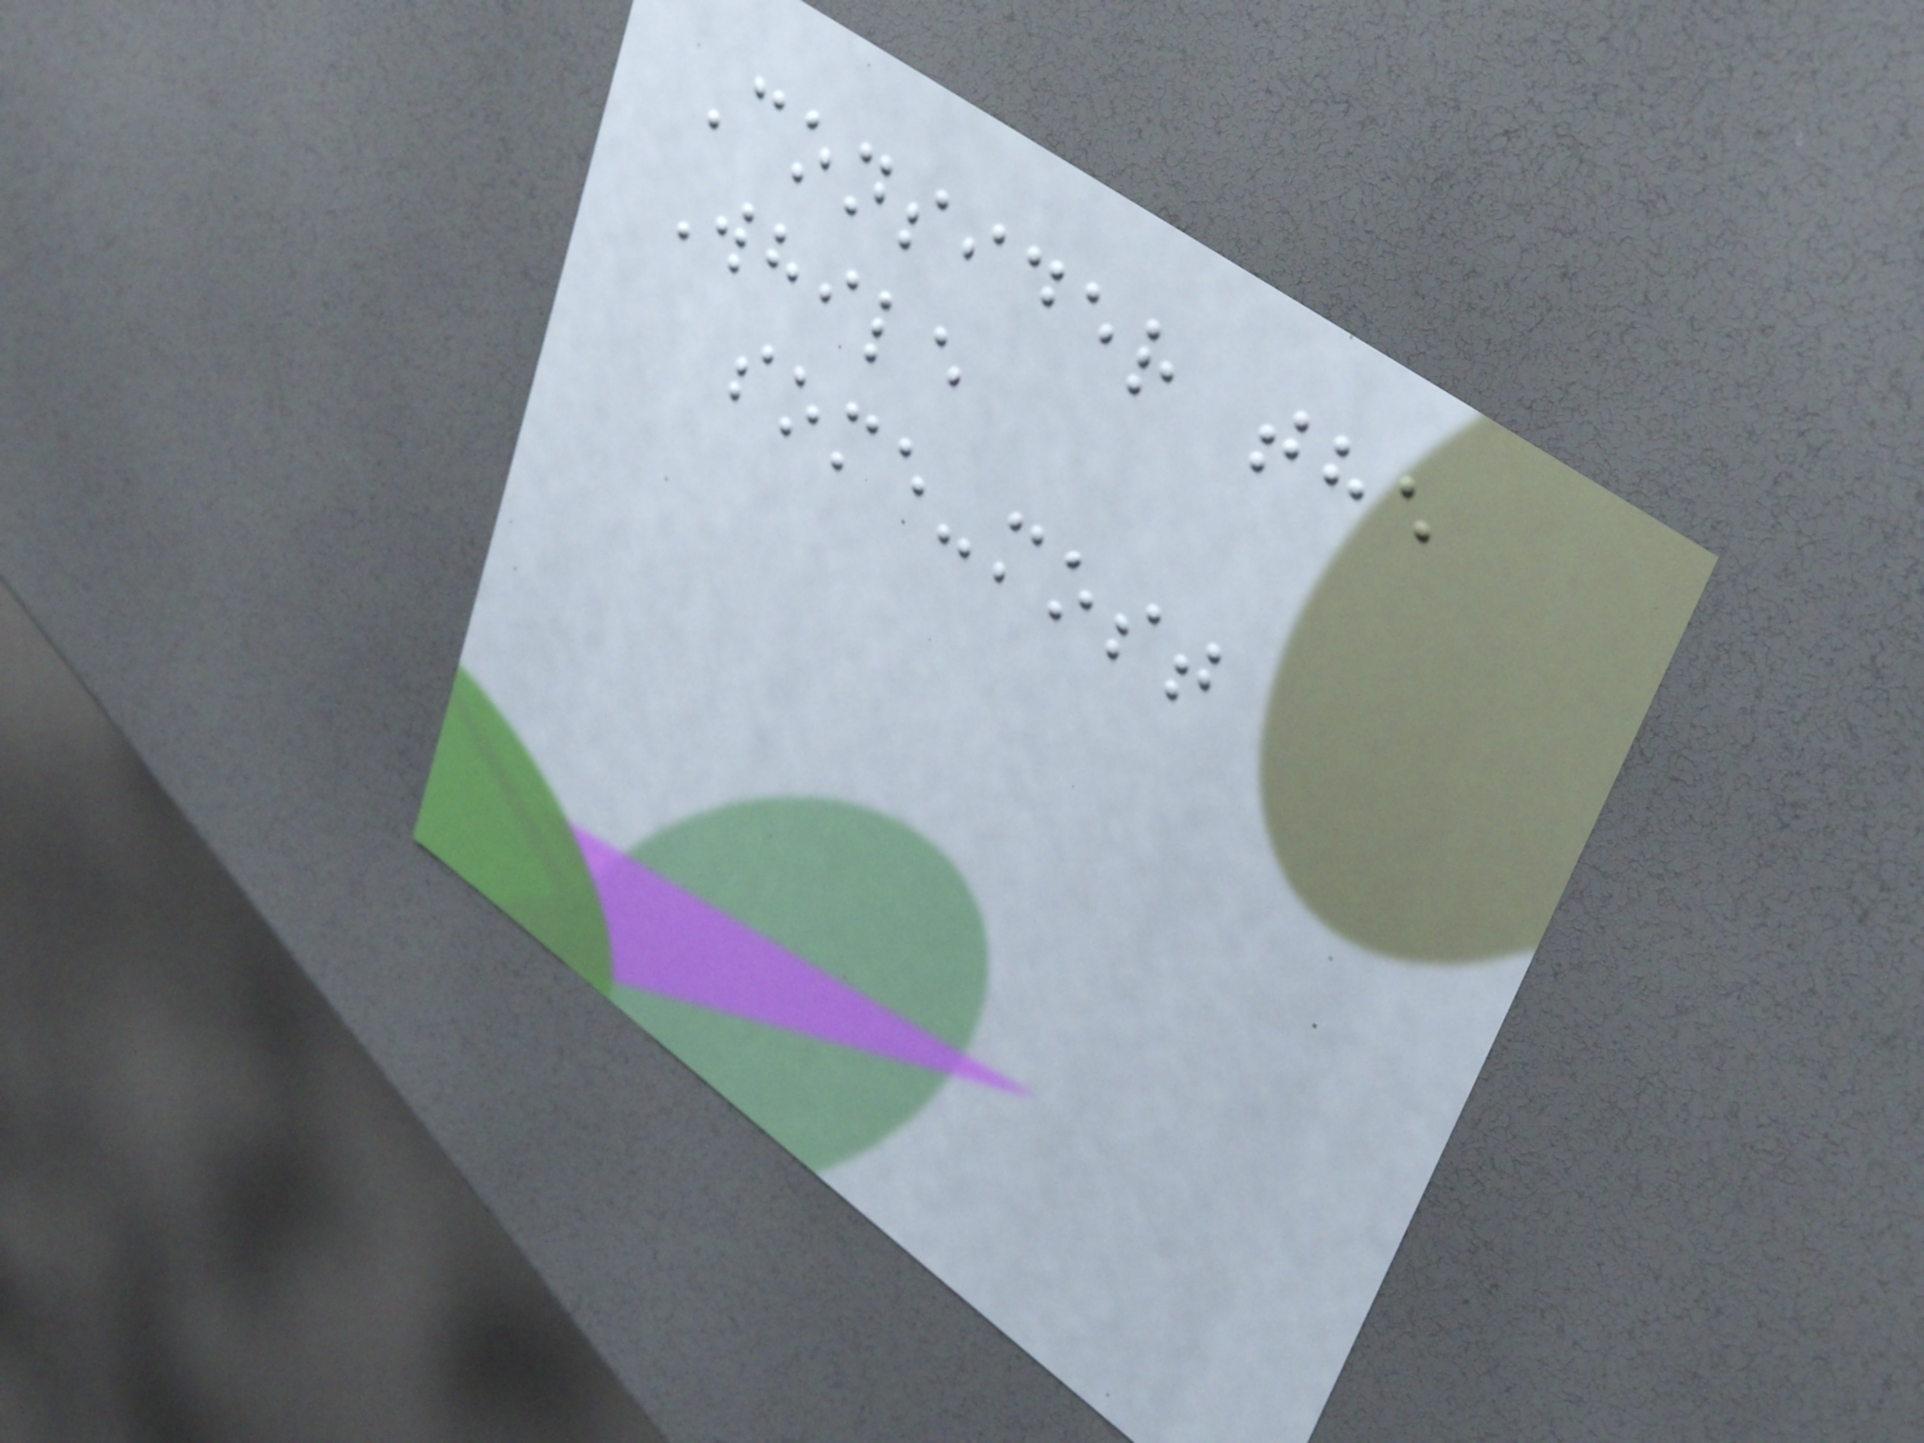Consider the
While
some-most
